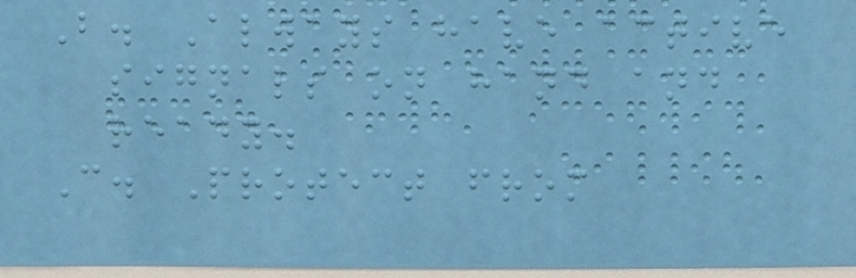B. Always have active
signals on hand and
ready.
C. Protect from
